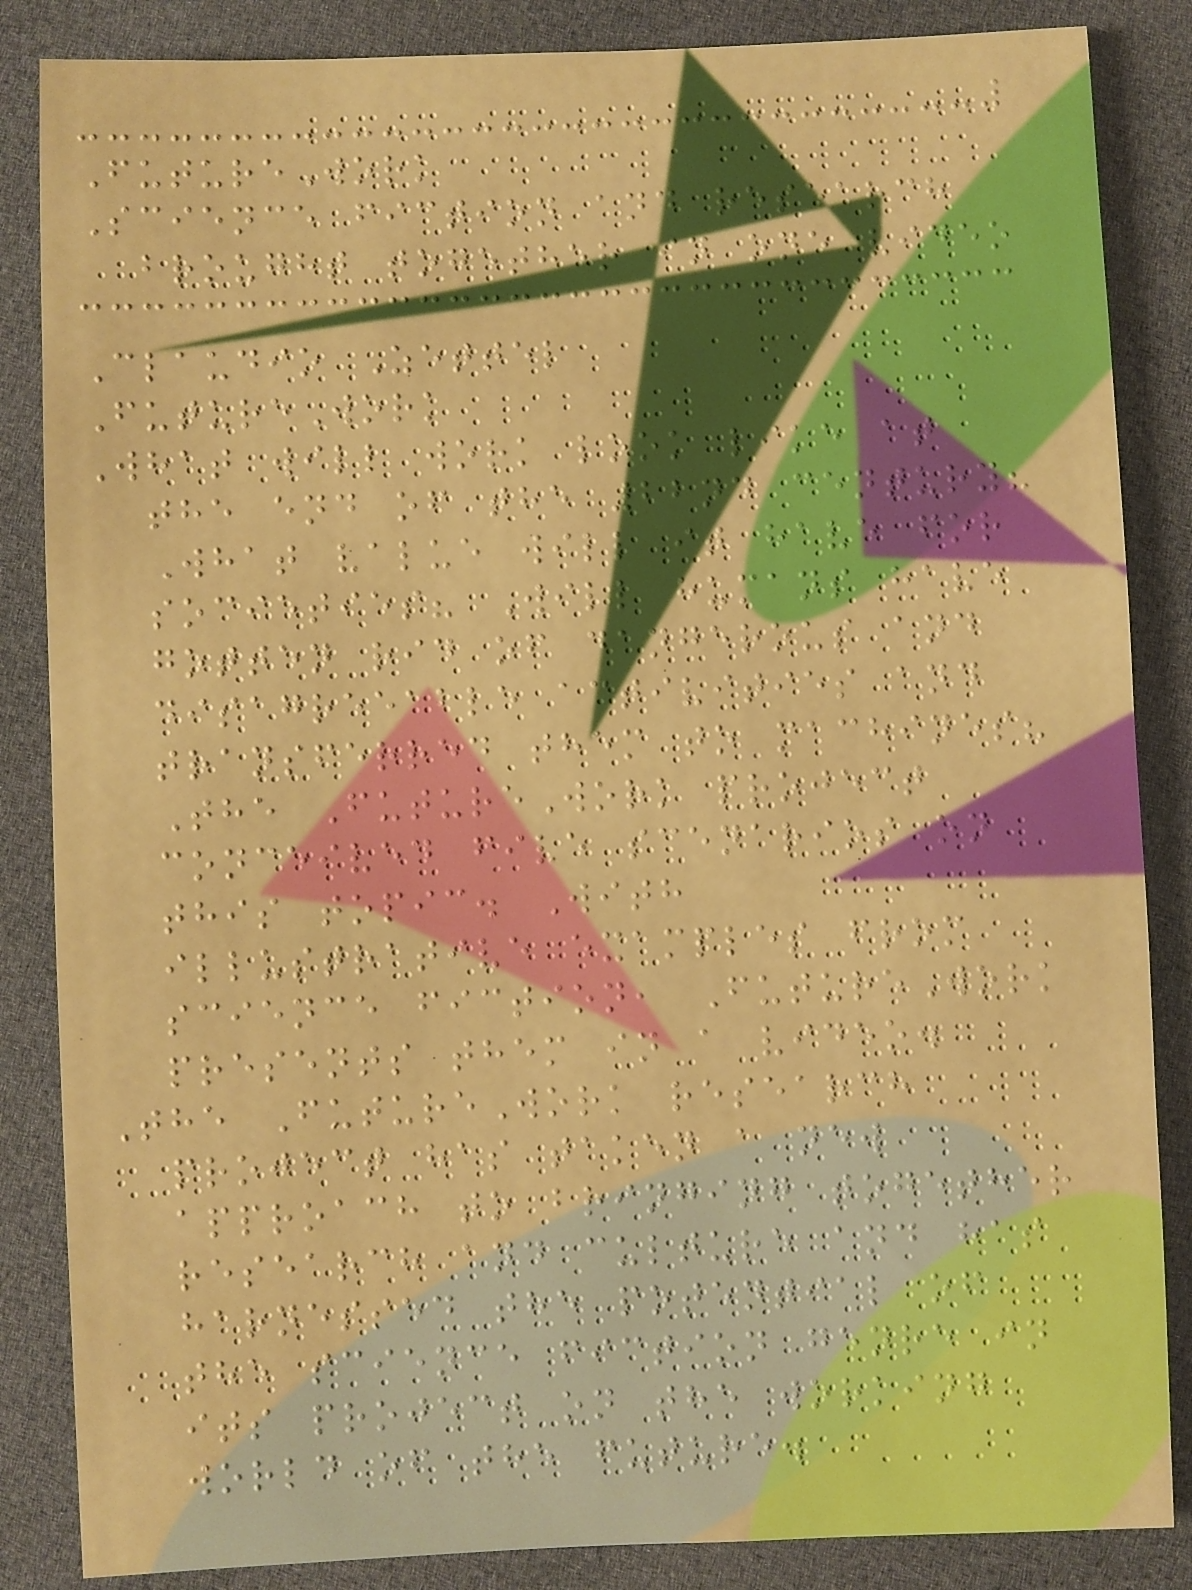FutureWork
Science fiction and research
brought together in one video
Claudio Zettel
FutureWork
What will work look like at
the end of the 22nd century?
What value will it have for
societies? Will humans have
gotten rid of dangerous and
disagreeable activities and
transferred them to machines?
The FutureWork project
conceived five scenarios on
this topic. With
illustrative examples from
science fiction, FutureWork
presents them in a video.
The FutureWork research
project has taken a new
approach to bringing together
research and culture and has
harnessed the potential of
the science fiction genre in
its project on the working
world of the future.
